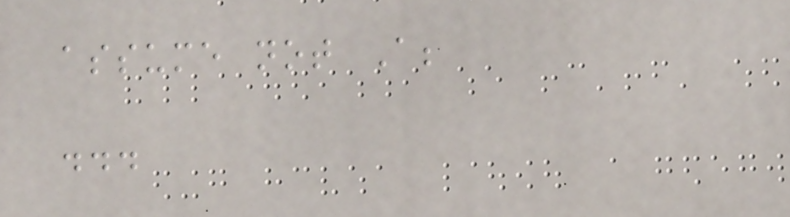assume not A;
...
